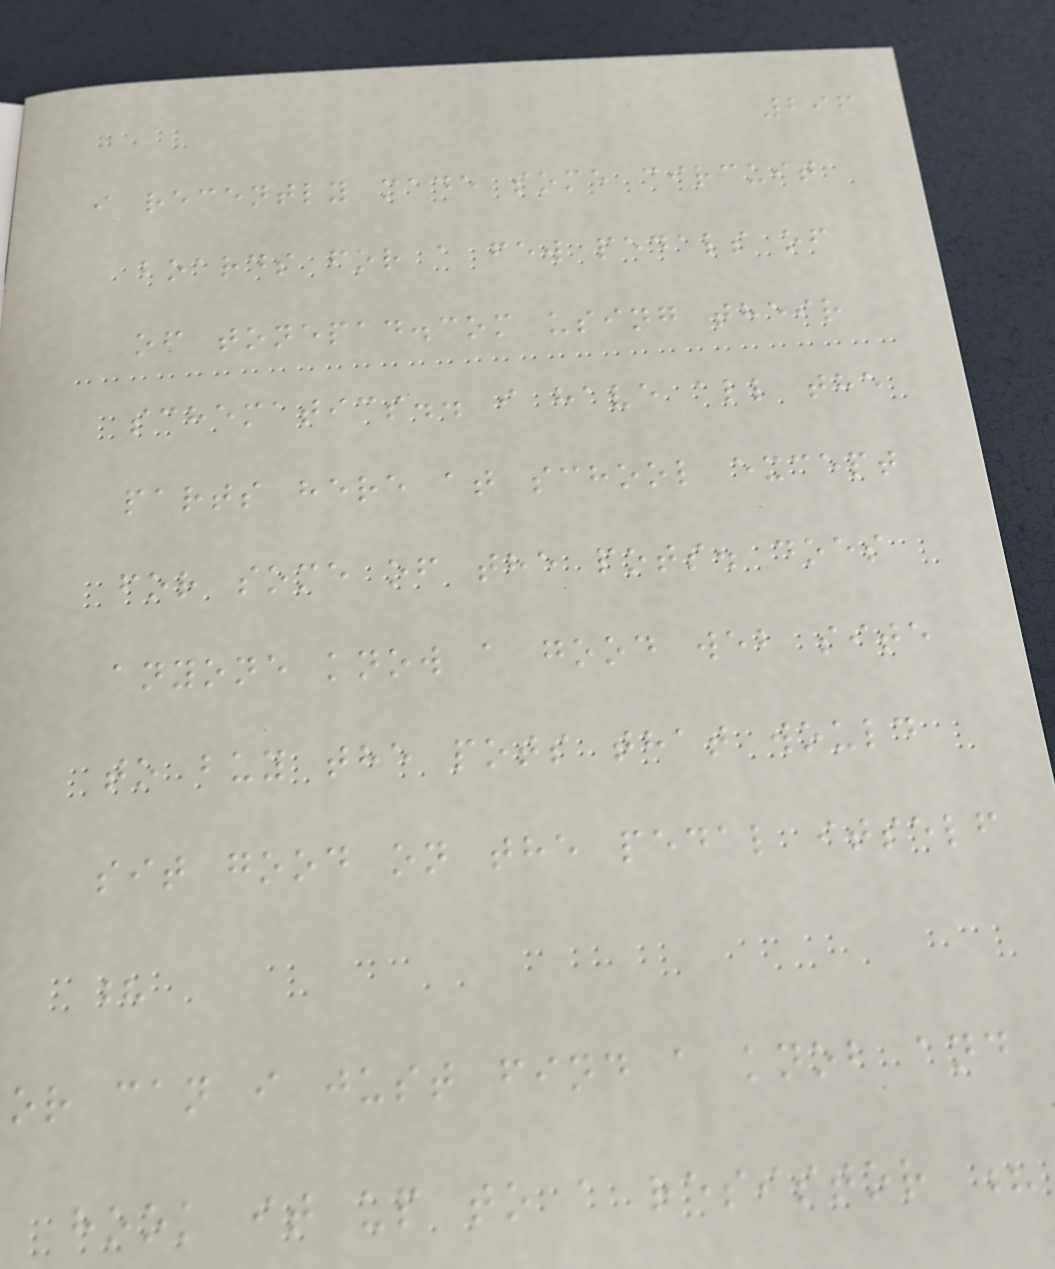296
i recently made some circuit
boards for a few pedals of
of tonepad.com using their
schematics.. i have all the
parts here at school except
for some of the pots. does
anyone know a good web site
to buy the pots that would
sit good on the pedal itself
?
or can i just find a knob and
hook it up to a resistor ?
